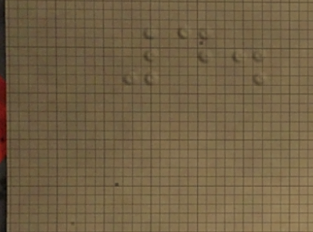4.
